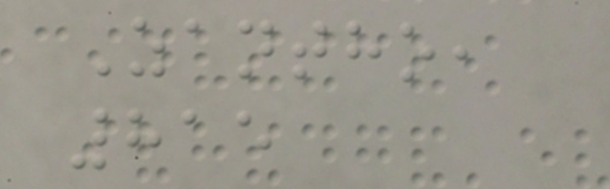Zantho,
815
